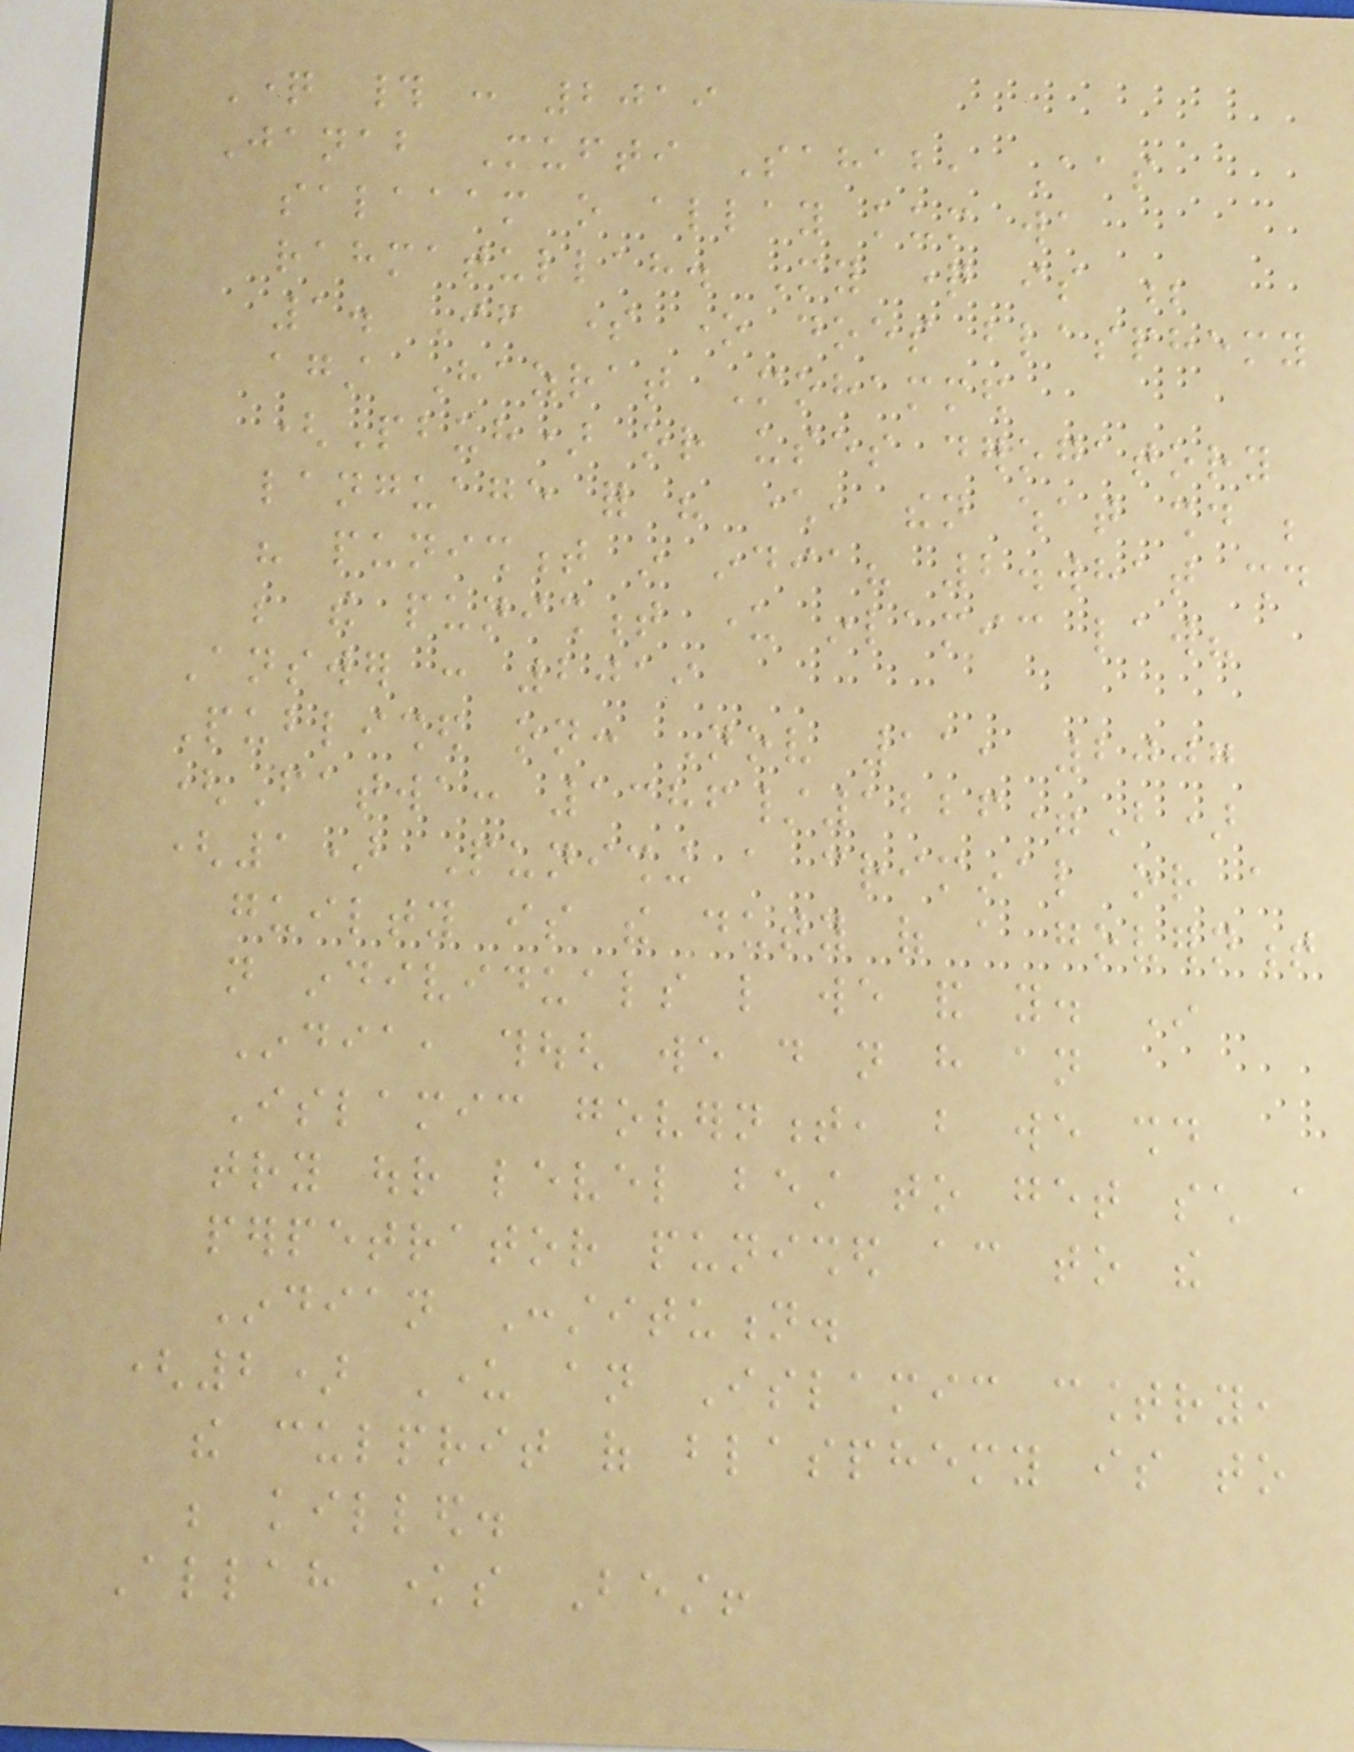Question # : 2019
Janab Mufti Sahab, Aas
salaaam o allay kum wa
rahmatullah. My question is ;
1. If some one does blasphemy
against Hazrat Mohammed
(Pbuh) or uses derogatory
language for his character, then what should be
his punishment in india? 2.what should
be the punishment under inlamic law?
Answer : 2019
Published on: Nov 11, 2007
(Fatwa: 1386/1226=B)
(1) Punishing a criminal or a
guilty is the duty of a government
not individuals like we and you. In
India, though we do not have an
Islamic government, but we should
try our level best to get such a
perpetrator punished according to the
Indian Constitution.
(2) Under an Islamic country,
the culprit of blasphemy is to
be killed.
Allah knows Best!
